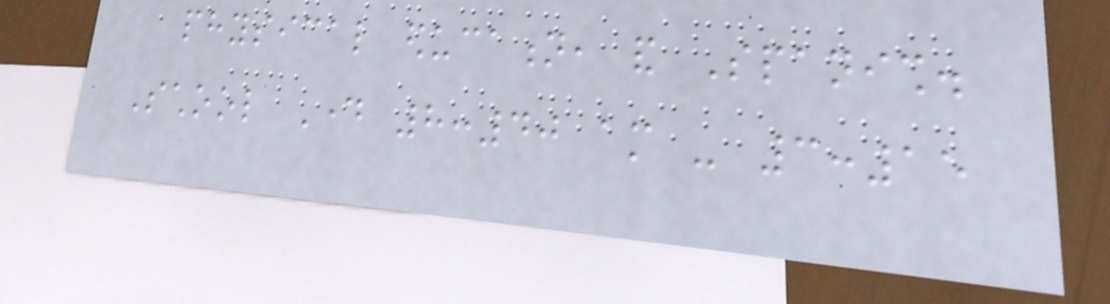physical education, and Spanish.
School Day 8:40 am - 3:15
